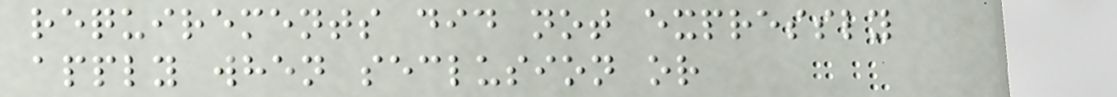requirements did not expressly
apply when seclusion or
